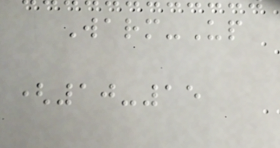Warm-Up
(10-15
